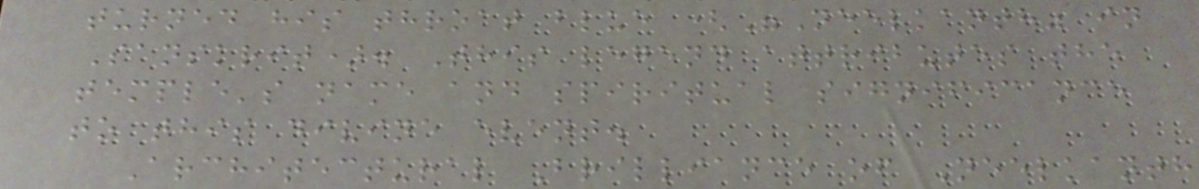turned his throat blue ("Neelkanth" in
Sanskrit). This legend attributes the
temple's name and spiritual significance
to this divine event.
Architectural Brilliance of Neelkanth
